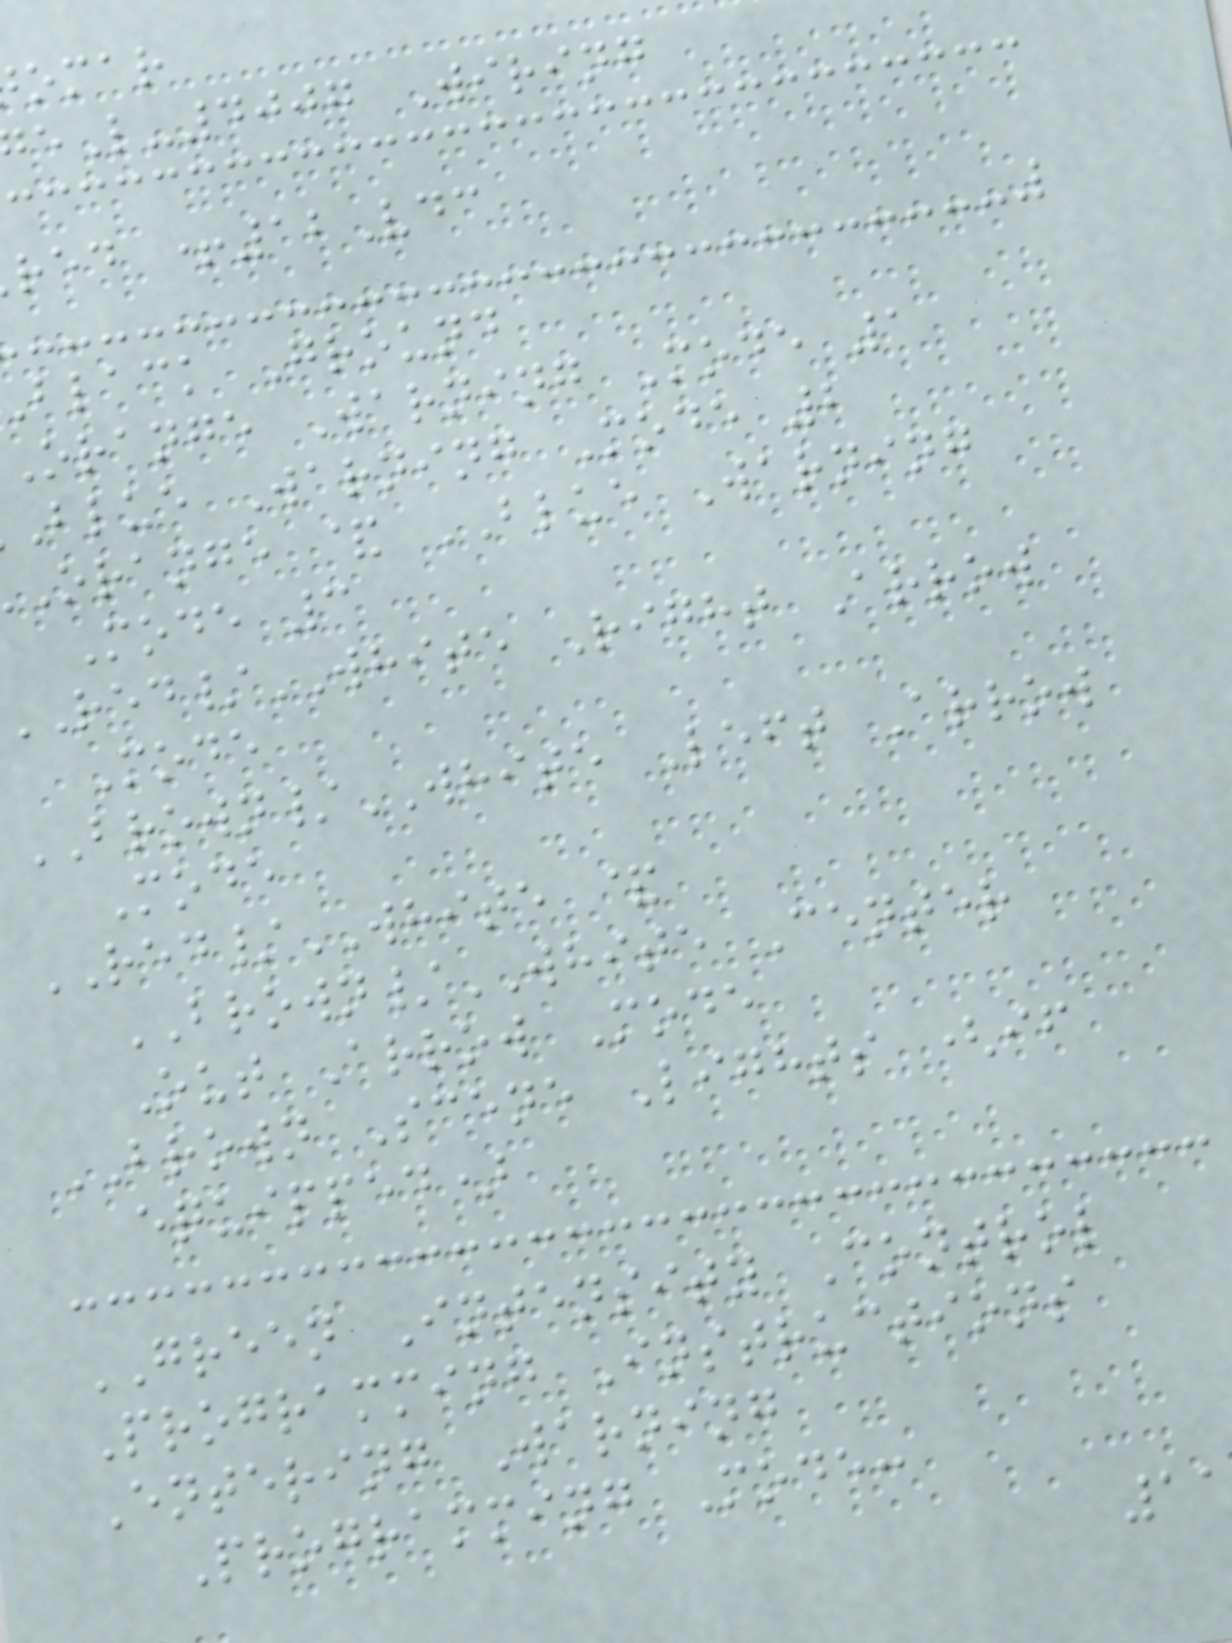omar
L-4007 Wiring
red +12Vdc
black Ground
orange Warning Mode 1
blue Warning Mode 2
orange & BLUE Warning
Mode 3
/WHITE Right Arrow
Mode
BROWN/WHITE Left Arrow
Mode
RED/WHITE &
BROWN/WHITE Center
Out Arrow Mode
BROWN Scene Lights (if
equipped)
GREEN Intensity Control
Programming Instructions
Entering Warning
Programming Mode:
